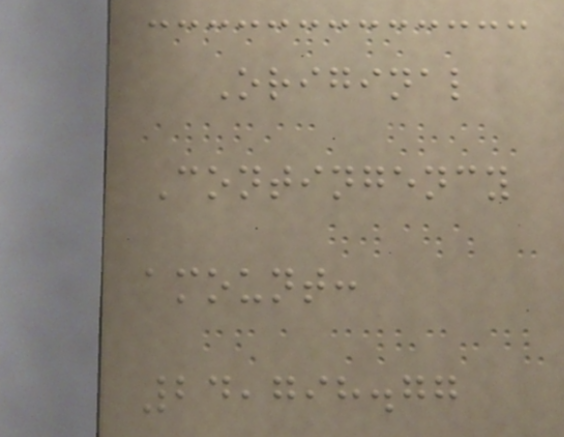Original
Contingency
amount:
24,798.77
